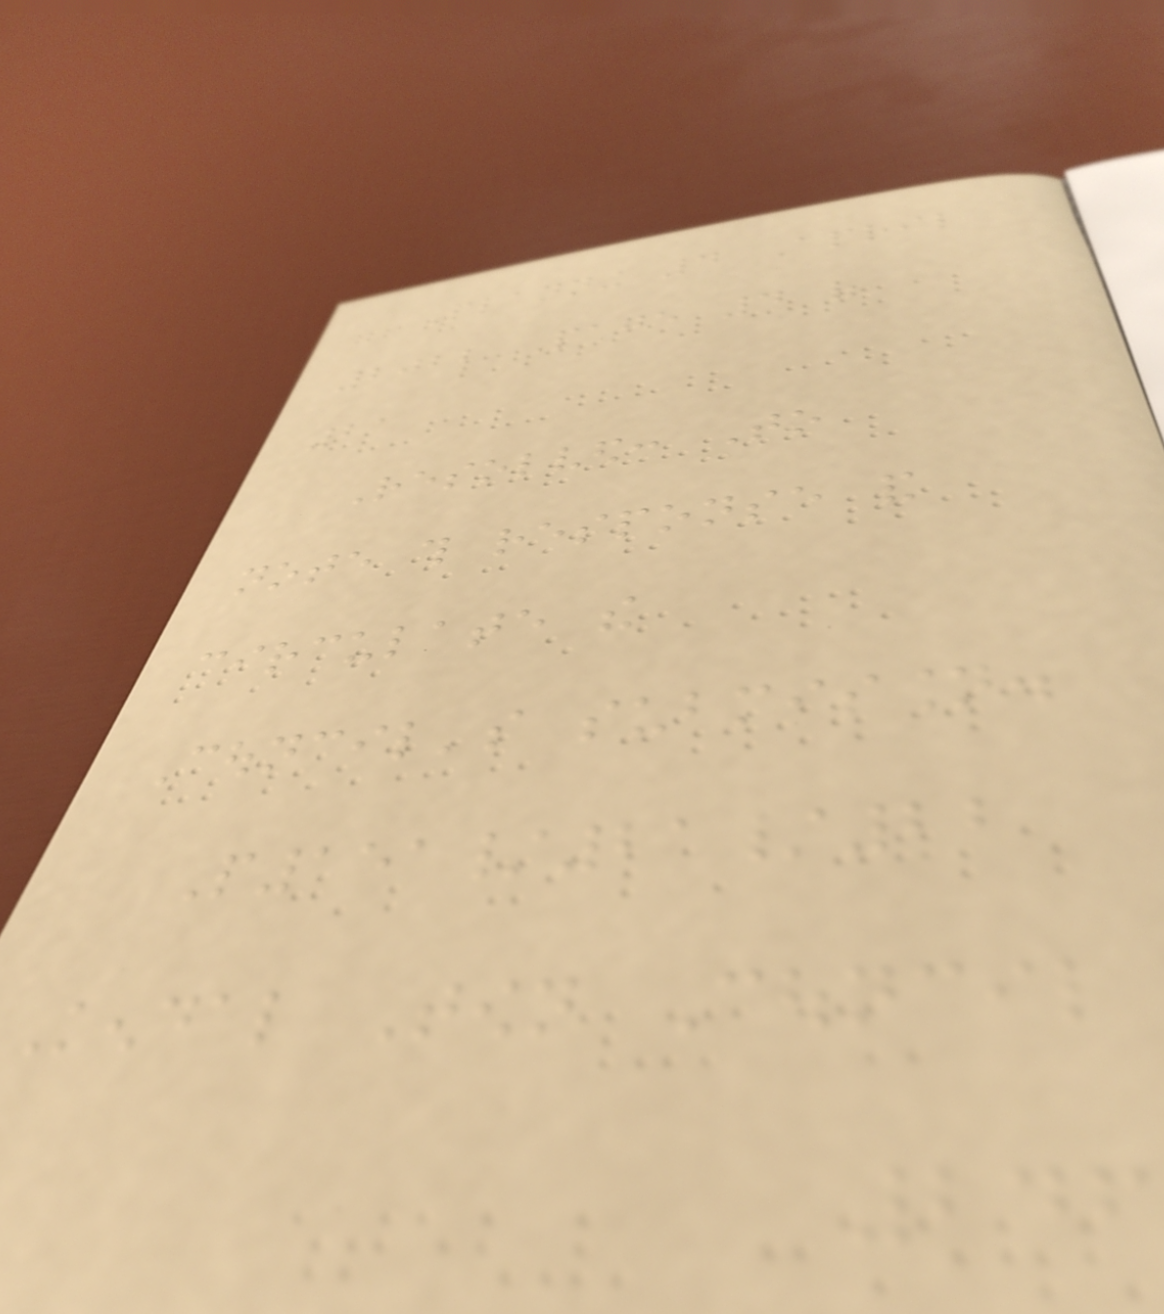Planning 4 April
2022 Page 4 of
21
Resolved: To
note this response and
circulate the
Council's submission.
P151/21/22
Kendal Town Council
246
